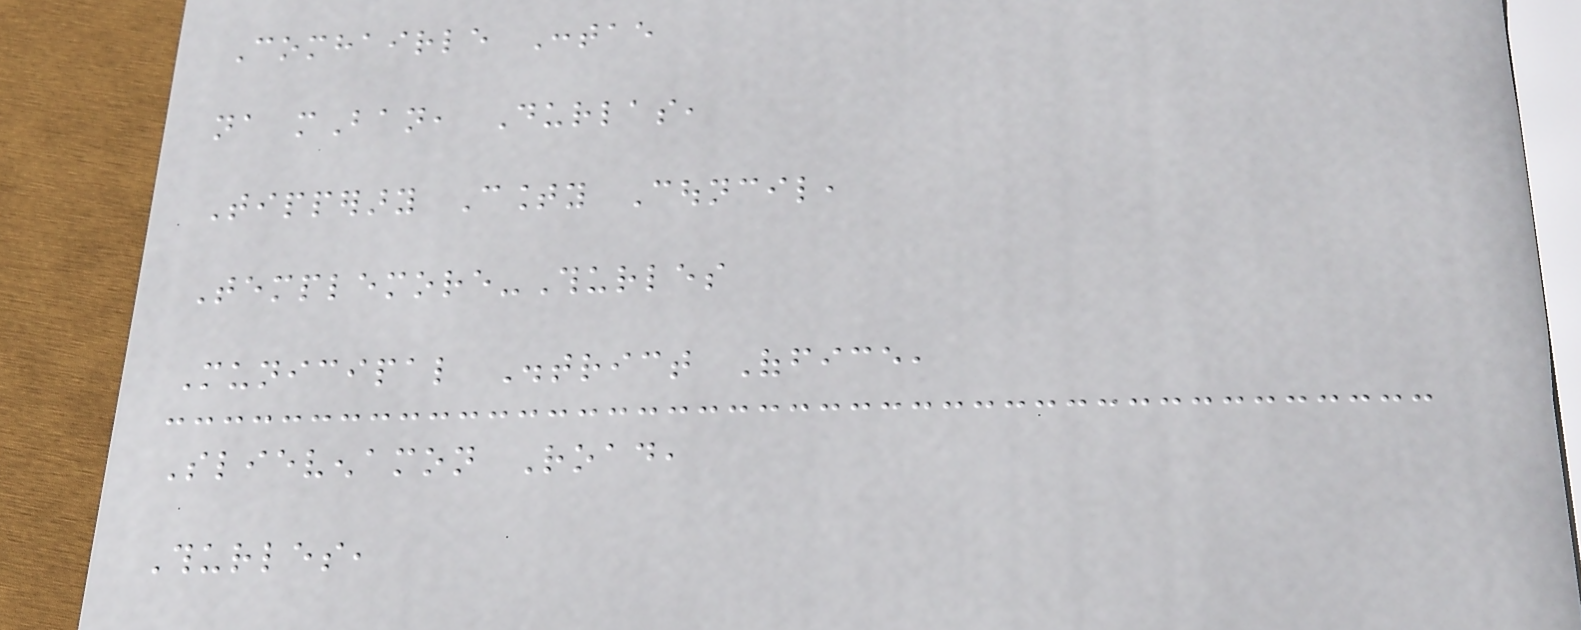Comhairle Contae
na mBan, Durlas,
Tipperary County Council,
Templemore-Thurles
Municipal District Office,
Slievenamon Road,
Thurles,
